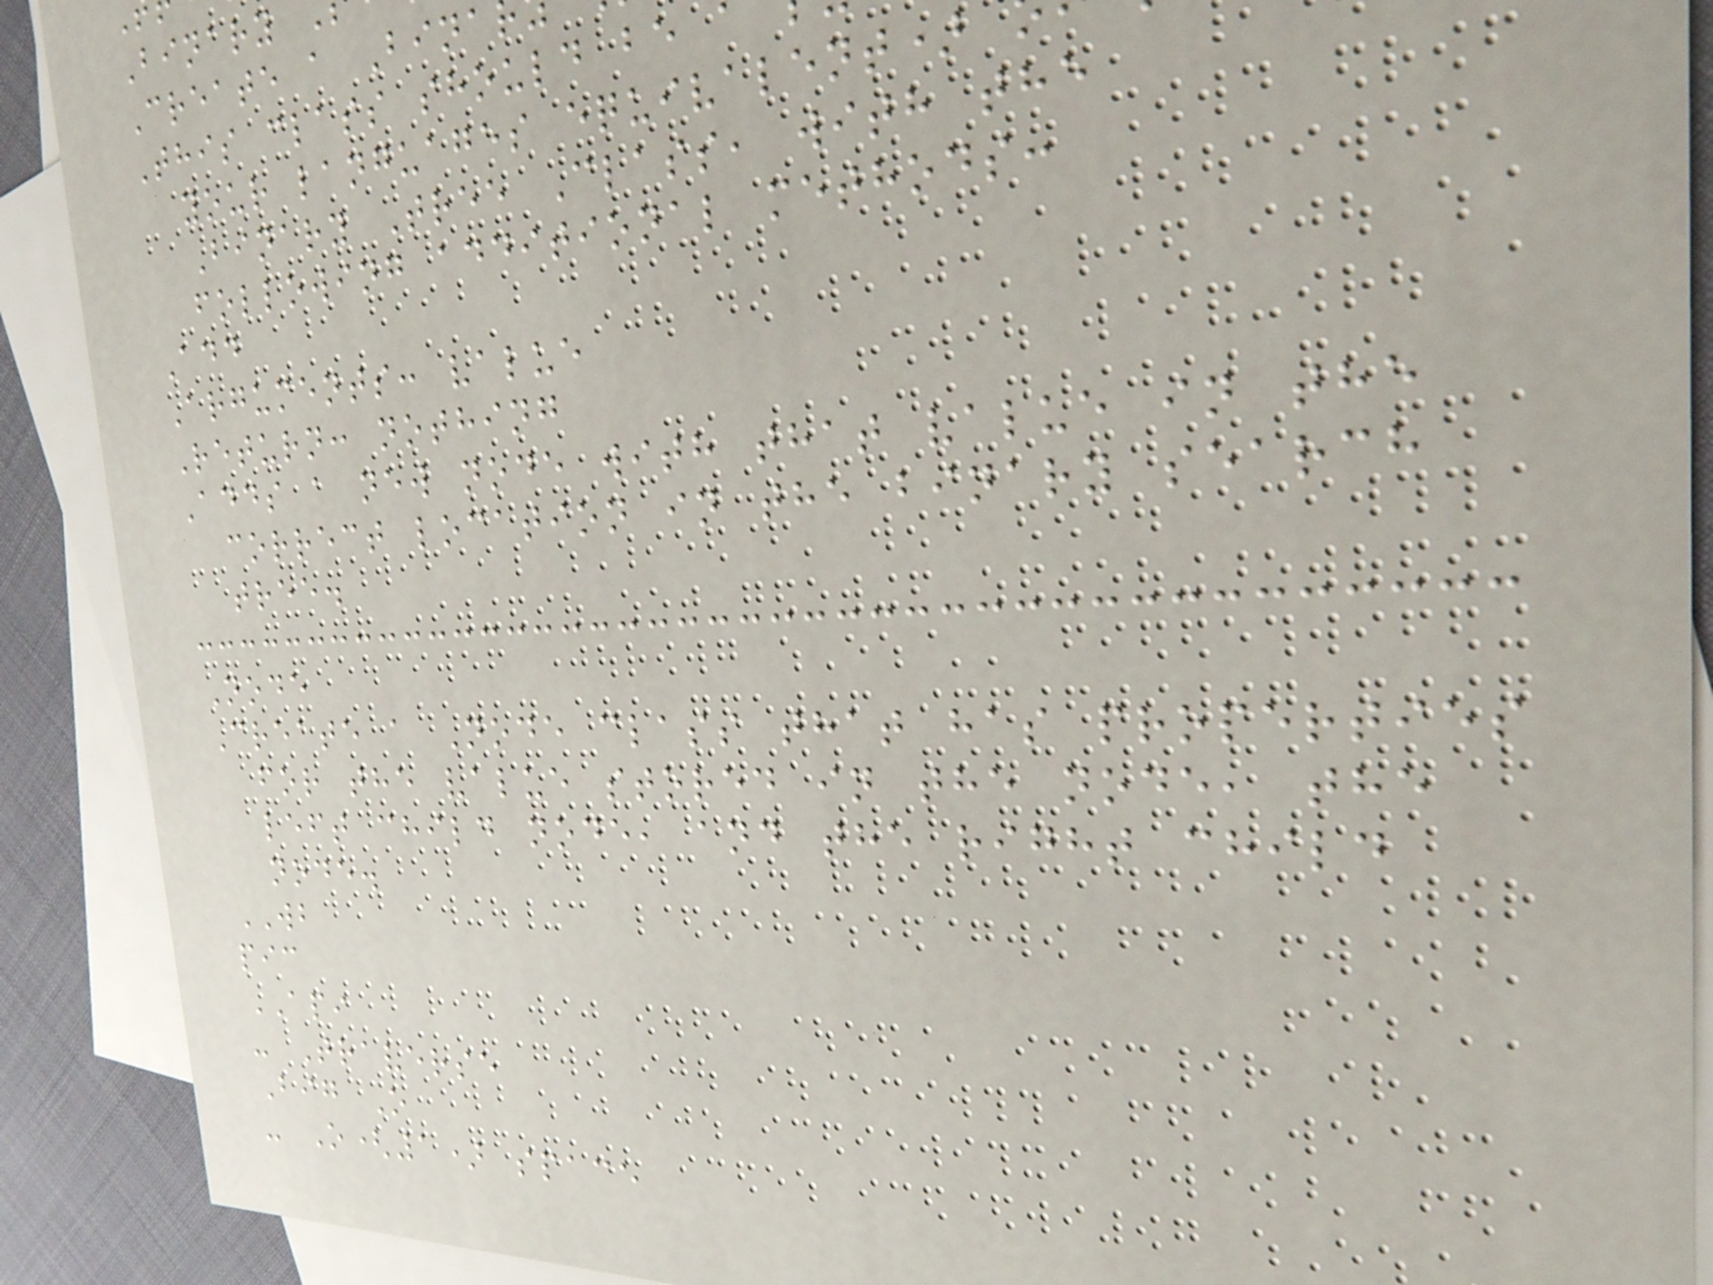Binary
Create a Bina
This class should be
your languages equivalent)
Binary Tree Class, with the
following additional methods:
Add
Arguments: value
Return: nothing
Adds a new node with that value in the
correct location in the binary search
tree.
Node
Create a Node class that has properties
for the value stored in the node, the
left child node, and the right child
node.
WB
pic
API
- Traverse
Big O
- O(1) space
